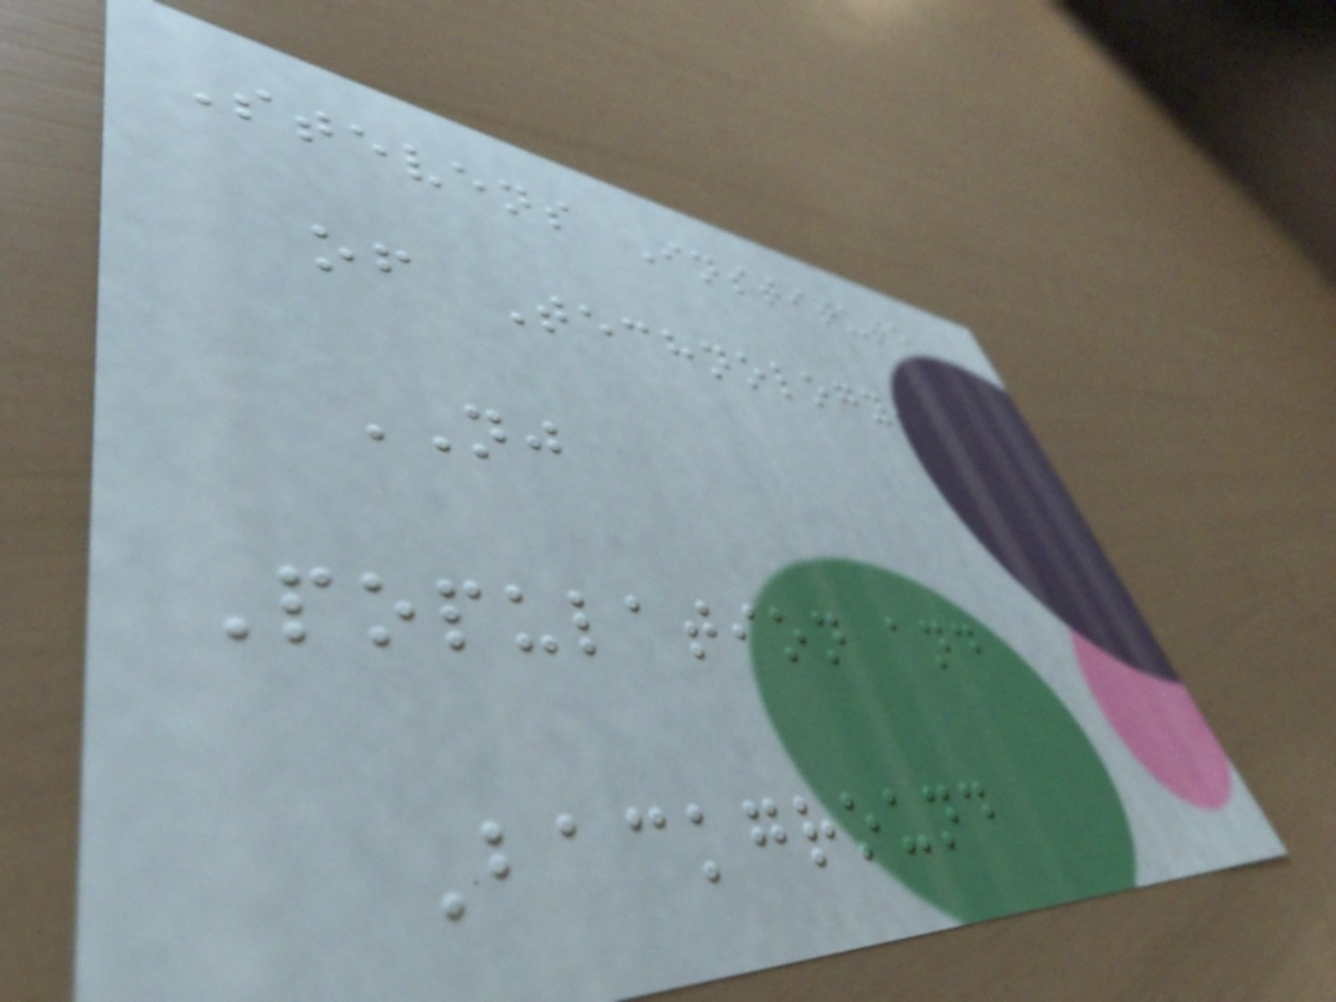Stevens Institute
of Technology,
NJ
Population and
Background
